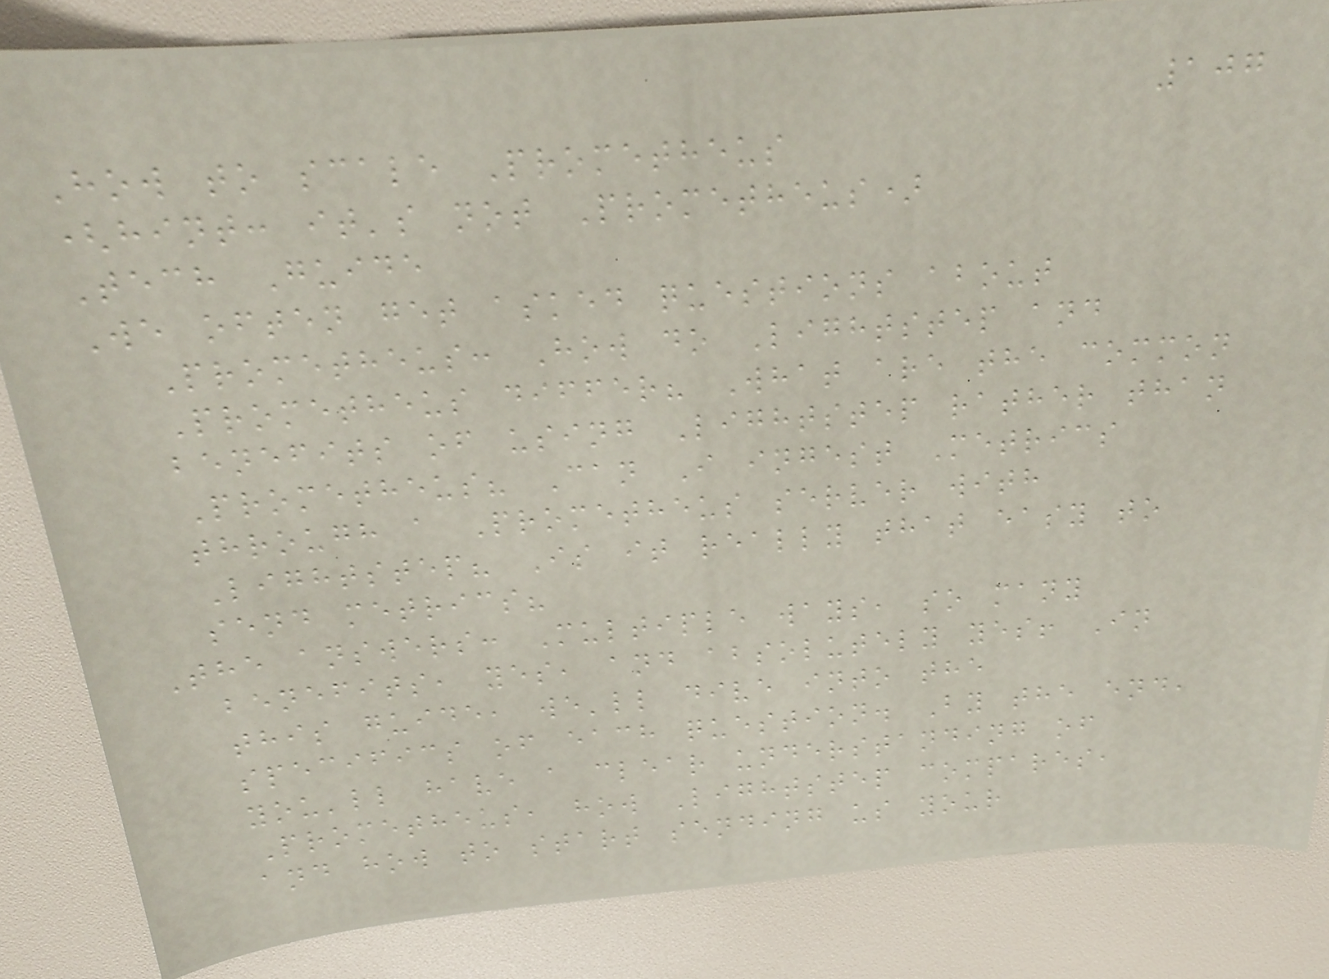107
How to scale Prometheus
(hint: it's not Prometheus)
Tech Guide
We often get asked questions about
Prometheus: How do Lightstep and
Prometheus differ? What are the common
benefits of using Lightstep rather than
Prometheus? Can I ingest Metrics
through a Prometheus server with
Lightstep? Is it really that easy to
send metrics?
The answers: Multiple ways, so many
benefits, yes, and absolutely yes! In
this guide, we'll dive into the
specifics of each question. By the end,
you'll have a clear understanding of
Prometheus, how Lightstep compares,
and how to start sending us your
